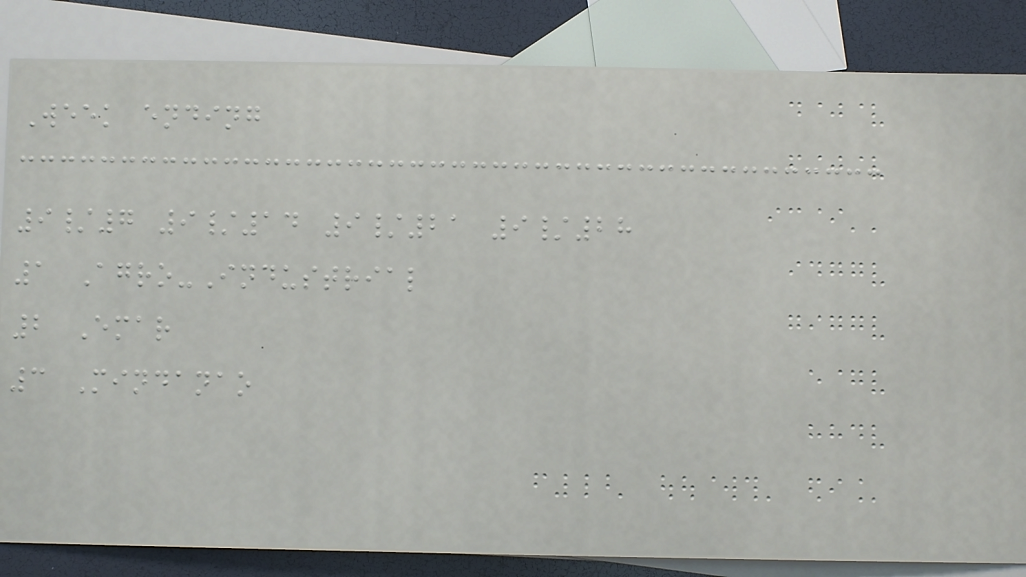Week ending
9/7 9/14 9/21 9/28
1 Agro-Industrial
2 Emar
3 Mindanao
